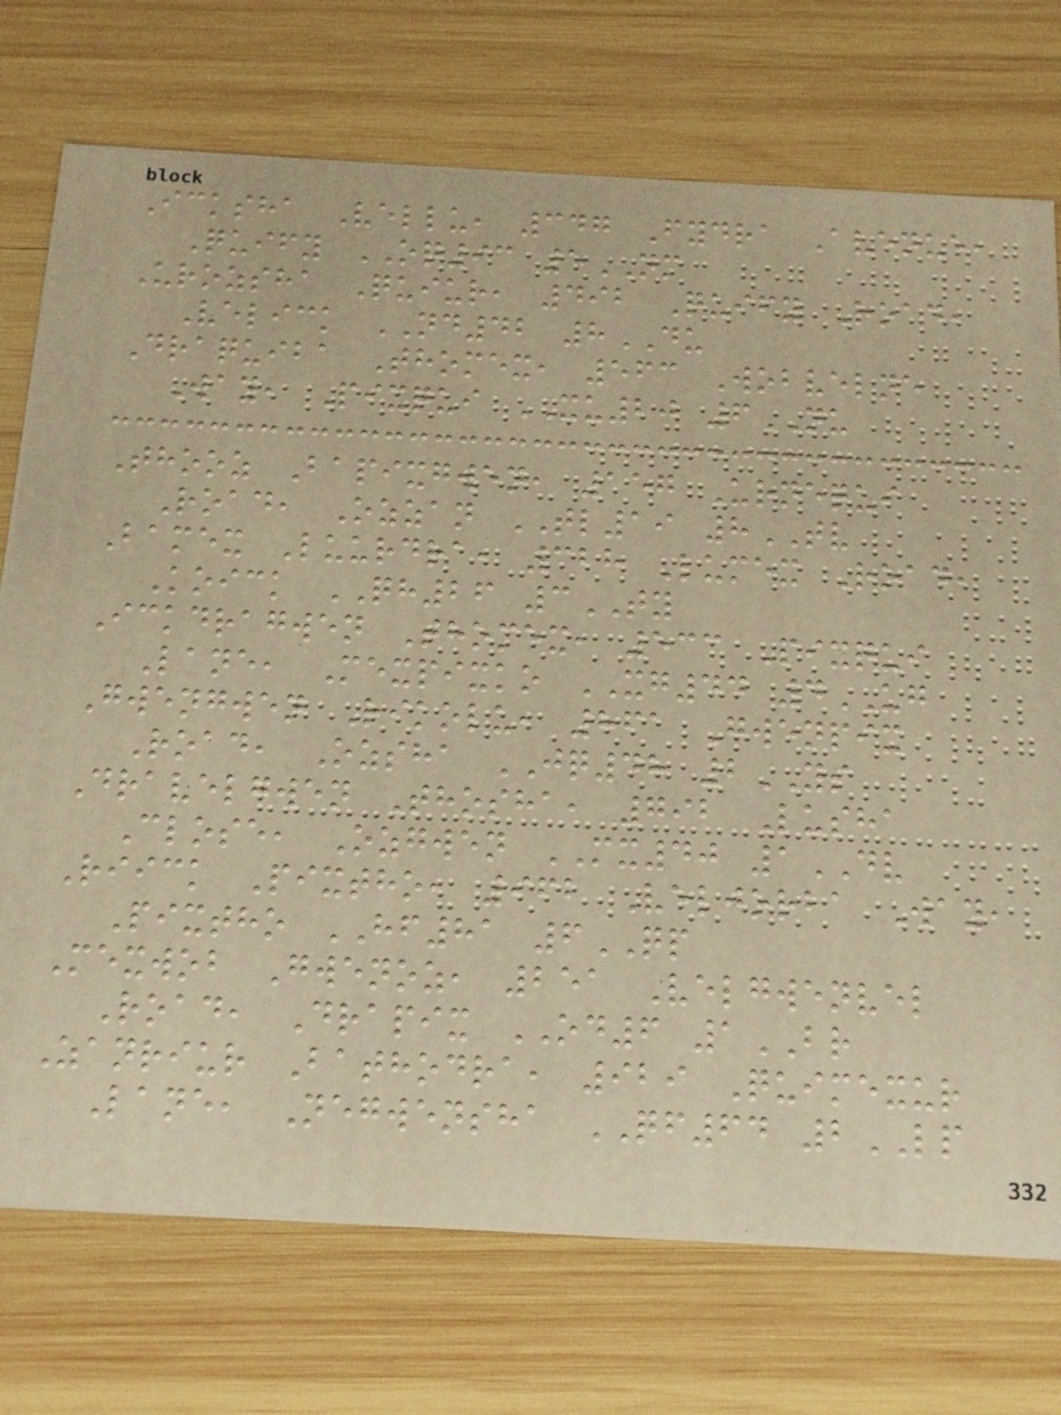Icksha Vellu, 347 Fydra Avenue,
Quify OQ93 5NM
Urozsha Quiur, 492 Quify Road,
Velick ND42 8DU
Draquiba Thomex, 563 Wobvelne
Way, Pixqui XU20 6NU
Thooz Bapixgwen, 157 Urnequi
Road, Ozzan TL19 8TV
Bamex Luurdra, 328 Lumex Road,
Koick QH26 3TY
Ickdragwen Thomex, 533 Pixqui
Lane, Mexpixko XG44 4UG
Gwengwen Rikolu, 861 Gwenpix
Road, Ozsha JQ48 2YS
Dravelgwen Thosha, 792 Lusha
Close, Ozgwen MX40 1DV
Riick Pixtho, 962 Veljorba Way,
Pixtho HF81 6QP
Mexwob Gwenoz, 251 Velgwenvel
Road, Drapix OD6 1BR
Zanriur Bathodra, 929 Quimexur
Lane, Negwensha QF64 2LP
